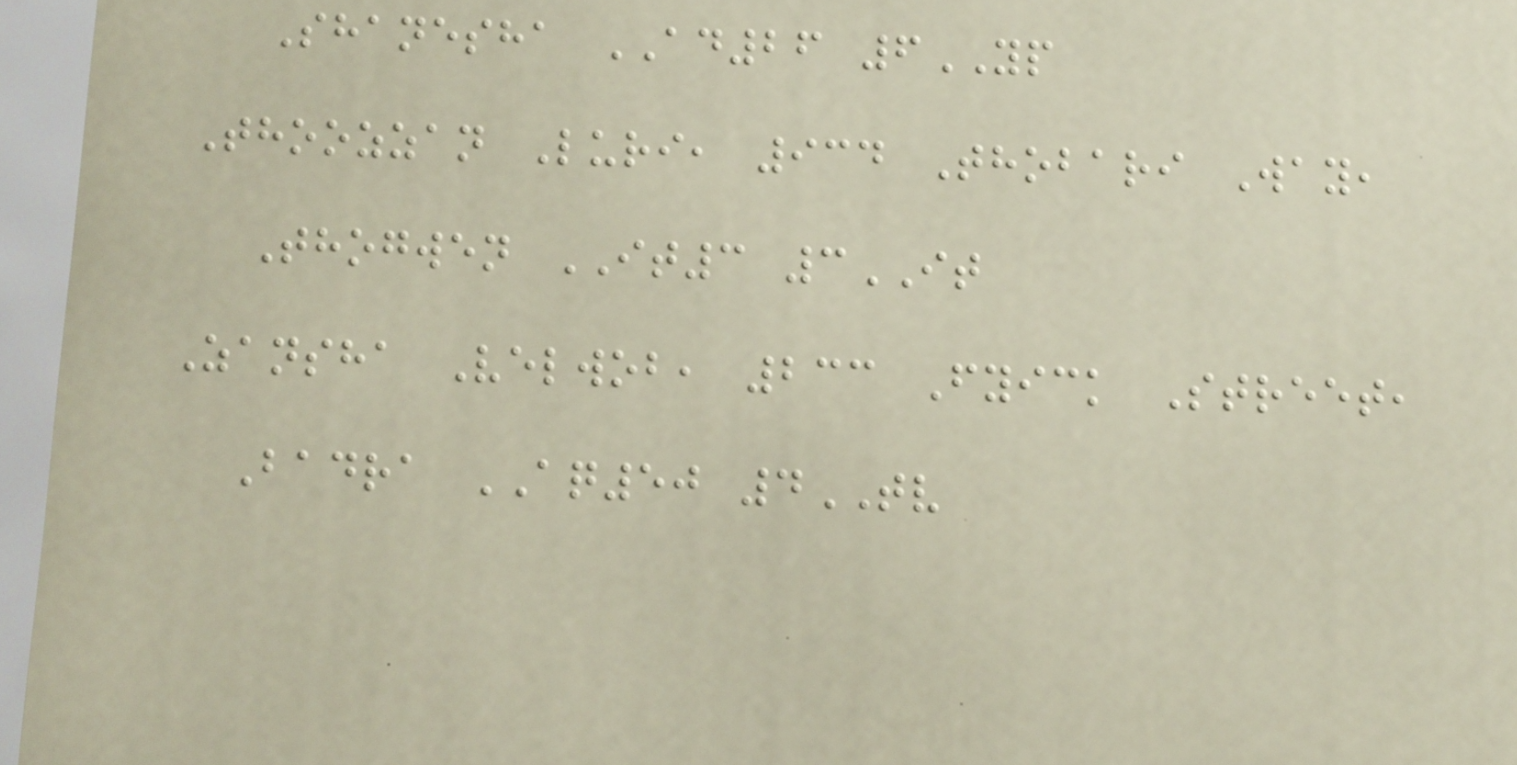Shanesha AD26 6YP
Thoozzan Luri, 934 Thobari Way,
Thogwen IT3 3IT
Zansha Velwob, 233 Fyick Street,
Badra AQ50 4TV
